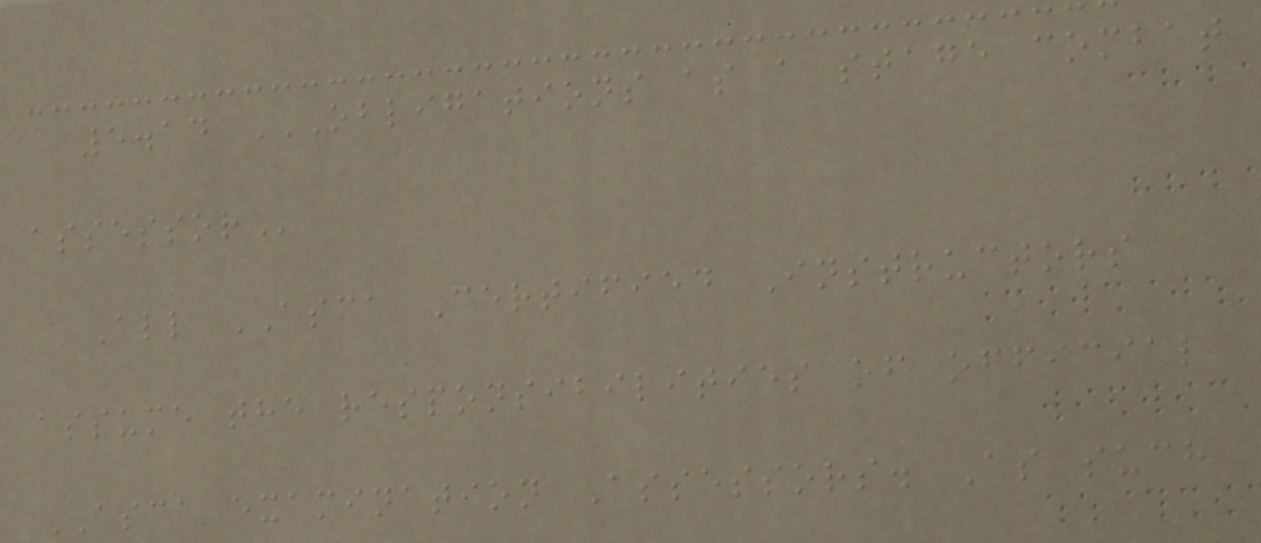5.14 OBLIGATIONS AS A STAGE COMBAT
ASSESSOR
All ASCA Certified Instructors
assume the responsibilities of official
ASCA examination Assessors. As such
